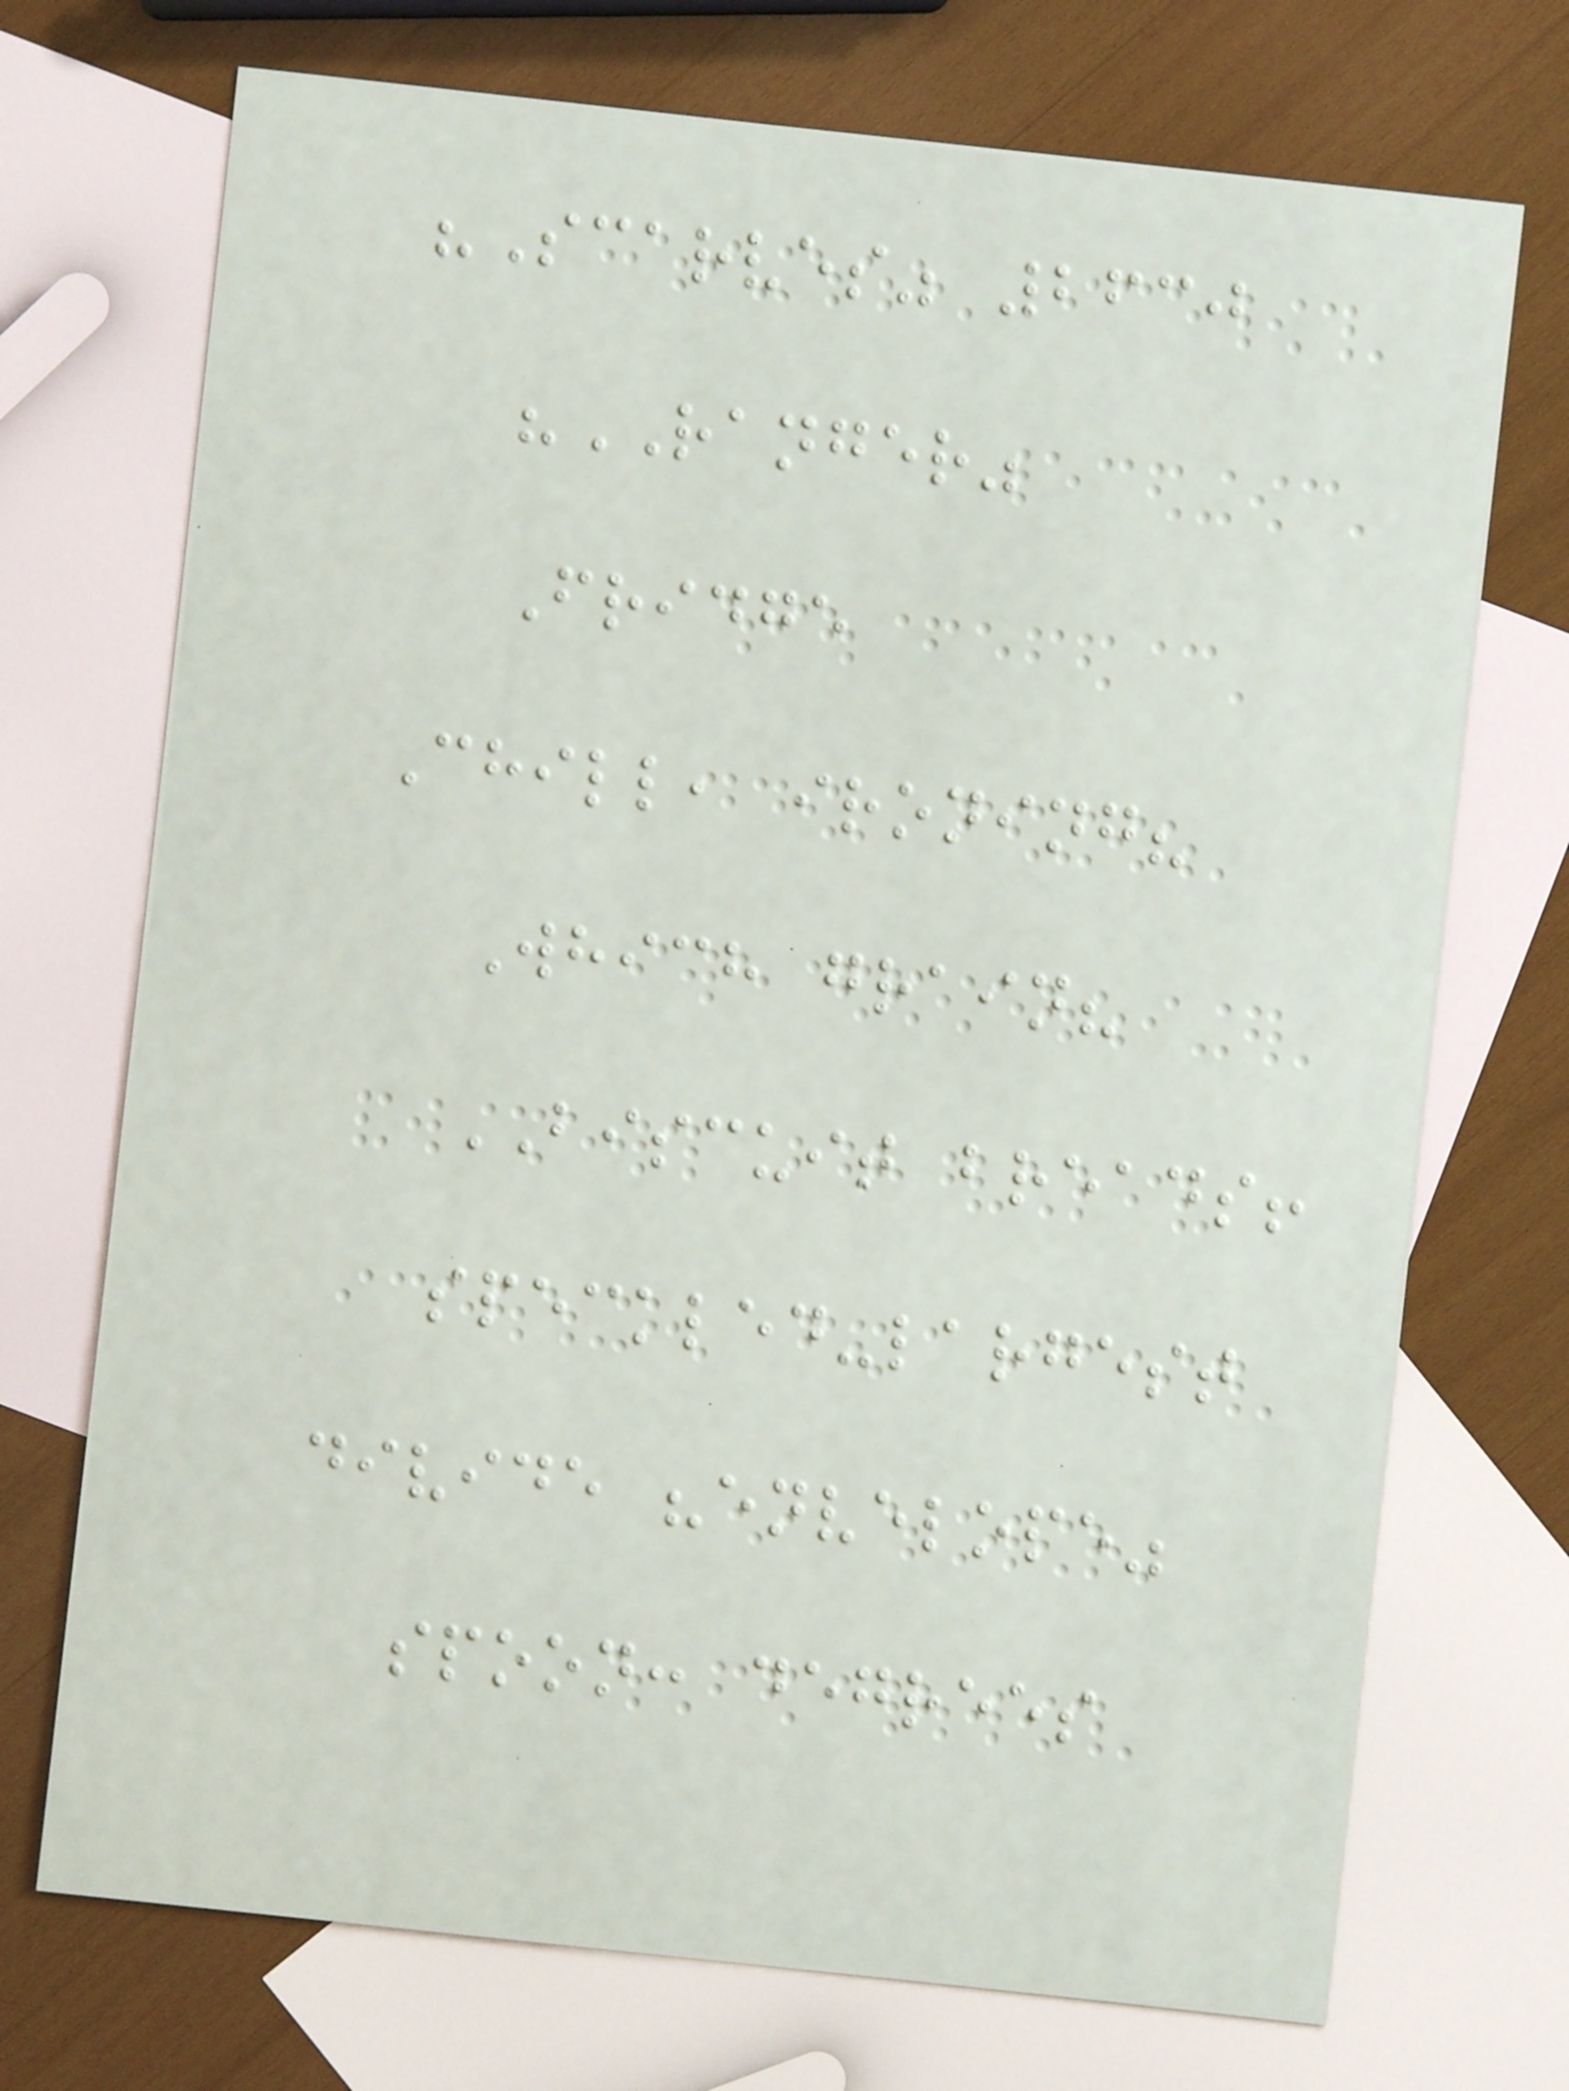"Scarves" 2630
"RANGER"
Fridge
Chill, ironing?
Which grain?
BISCUIT breads!
speckled-largest
divide "envelope"
spoon: degrees
